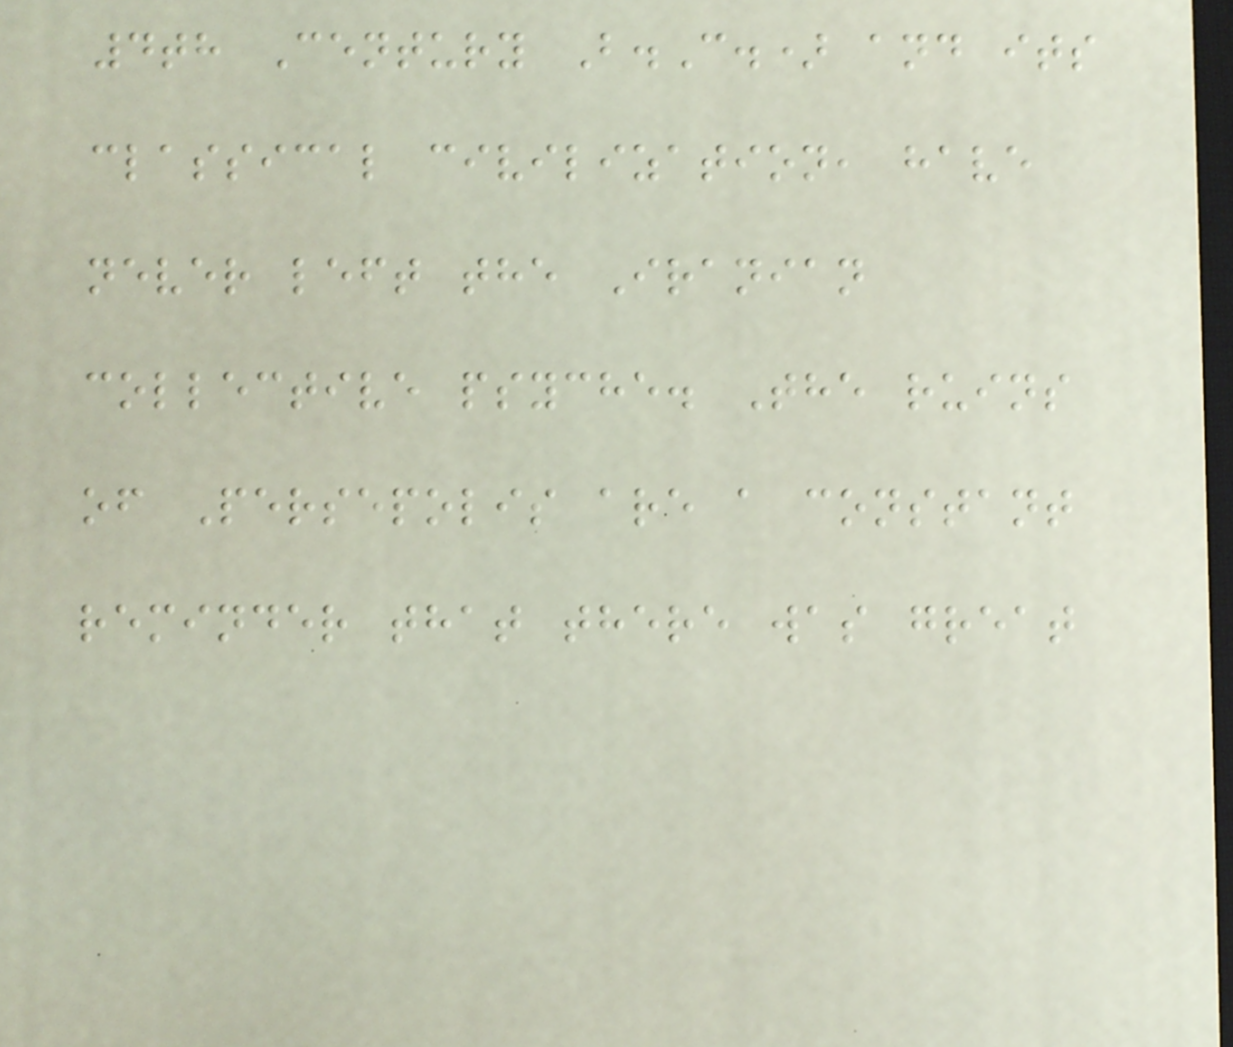4th Century B.C.) and its
classical civilization, have
never left the Iranian
collective psyche. The ruins
of Persepolis are a constant
reminder that there was great
